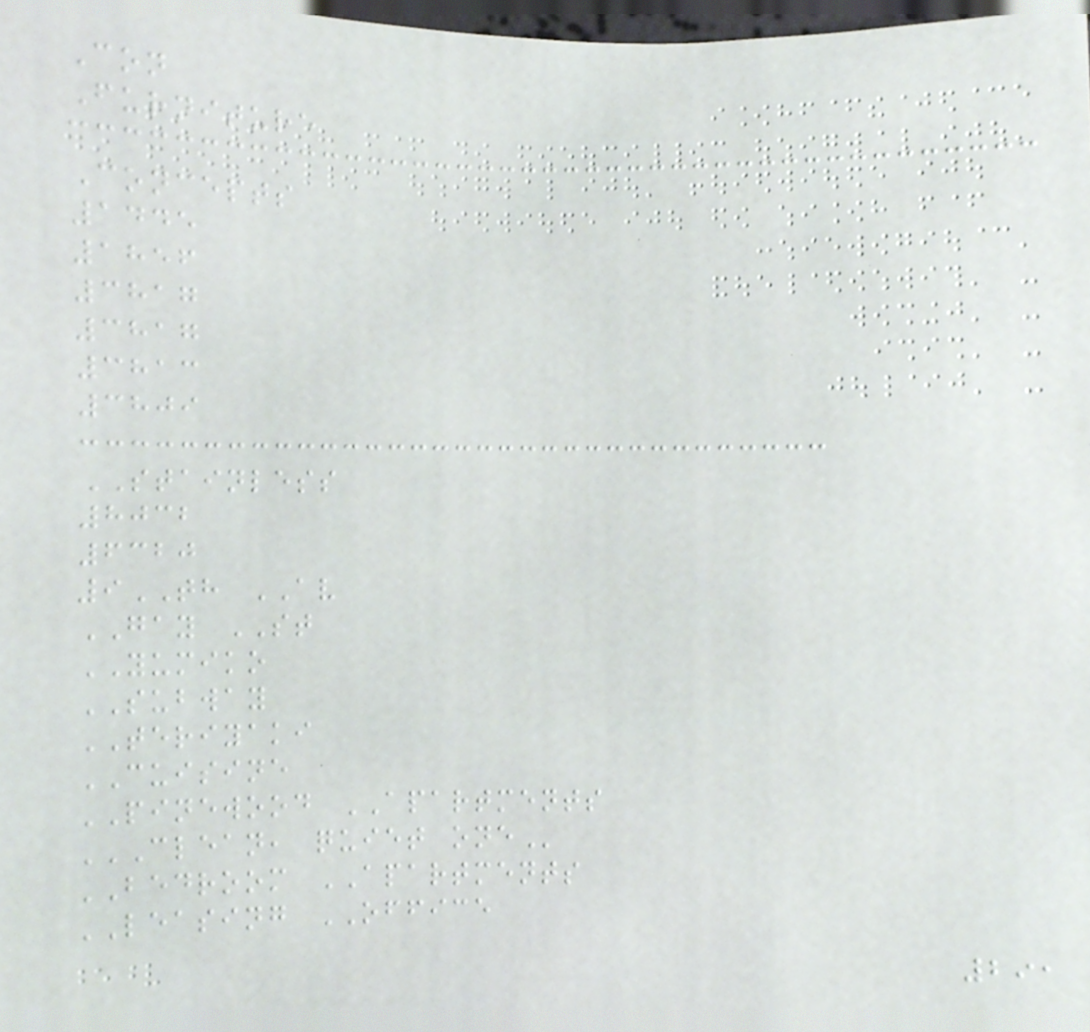Con
Furniture
Concepts
1445
1856
3817
3817
3813
3809
STAINLESS
8032
6320
9TH AV
GAY ST
YUMIKO
SUBWAY
TERIYAKI
CUISINE
PINEWOOD APARTMENTS
CLEAN, QUIET ONE
BEDROOM APARTMENTS
LEASING OFFICE
291
